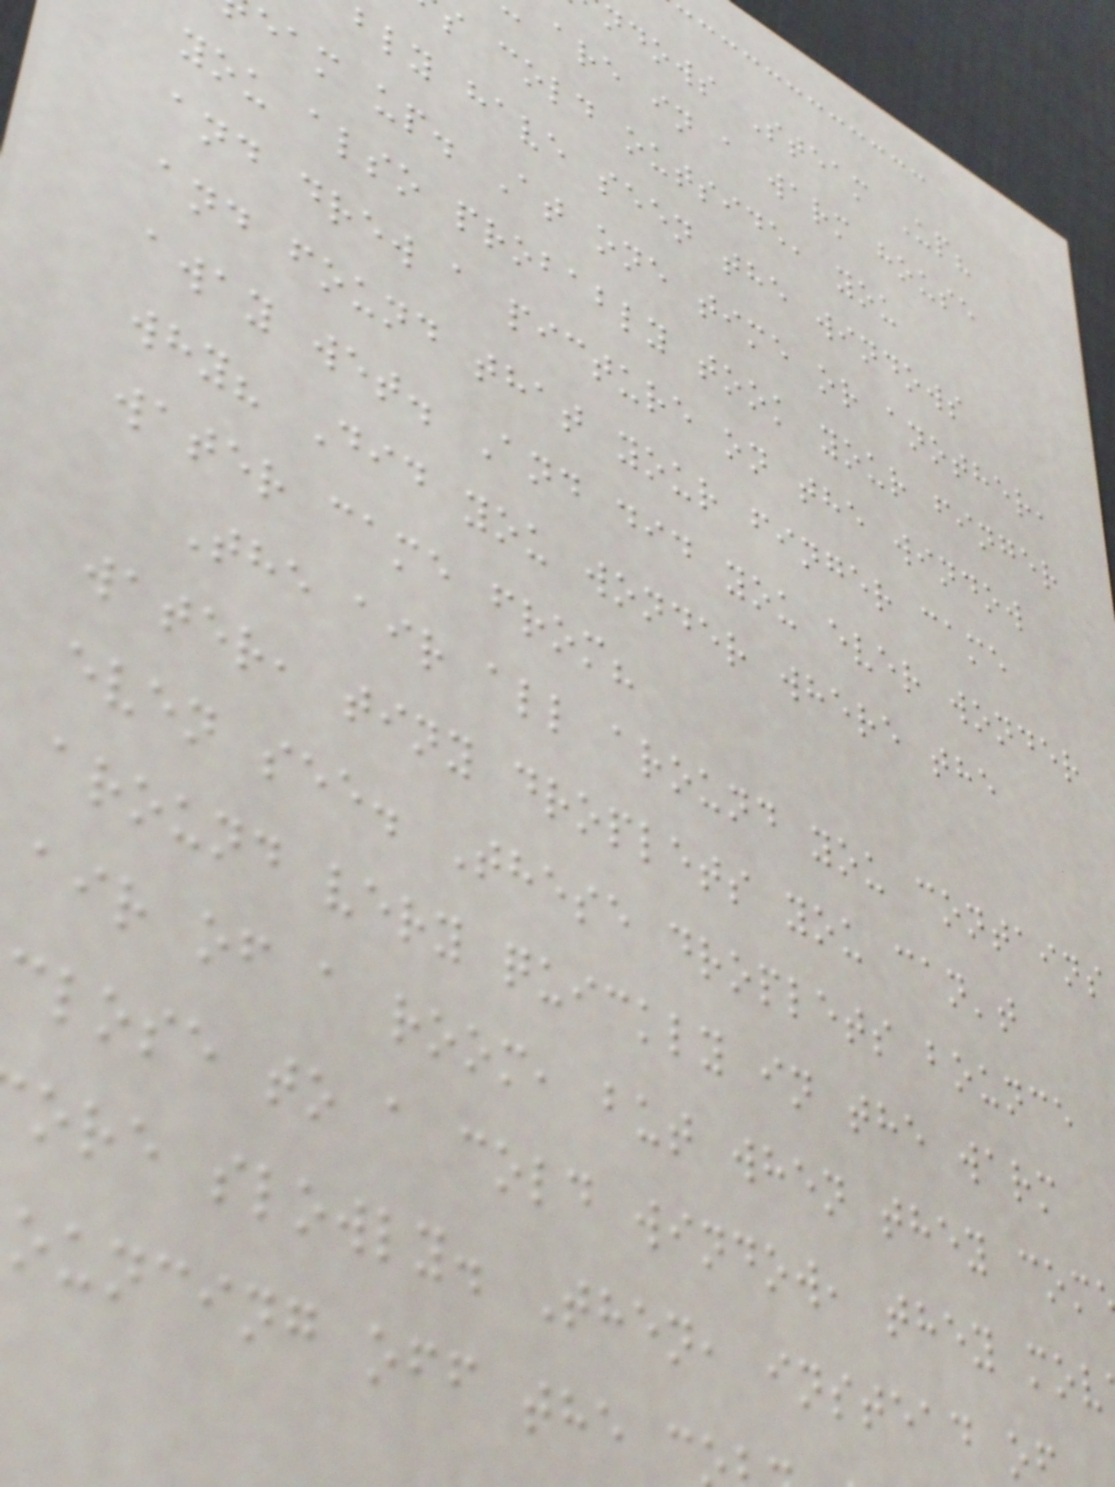ndows Steam Up?
are in a warm house
s cold outside, you
bly have seen the windows
eam up. At one time or another,
you also probably took your finger
and drew a picture on the window
and found that your finger came
away wet. And did you ever wonder
why? Did you wonder where the
water came from?
The air all around you contains
water, tiny droplets you can't
even see. These droplets bounce
around very quickly in the warm
air of a room, but when they com
close to a cold window, they mov
ore slowly. Then, instead o
ouncing off the c
